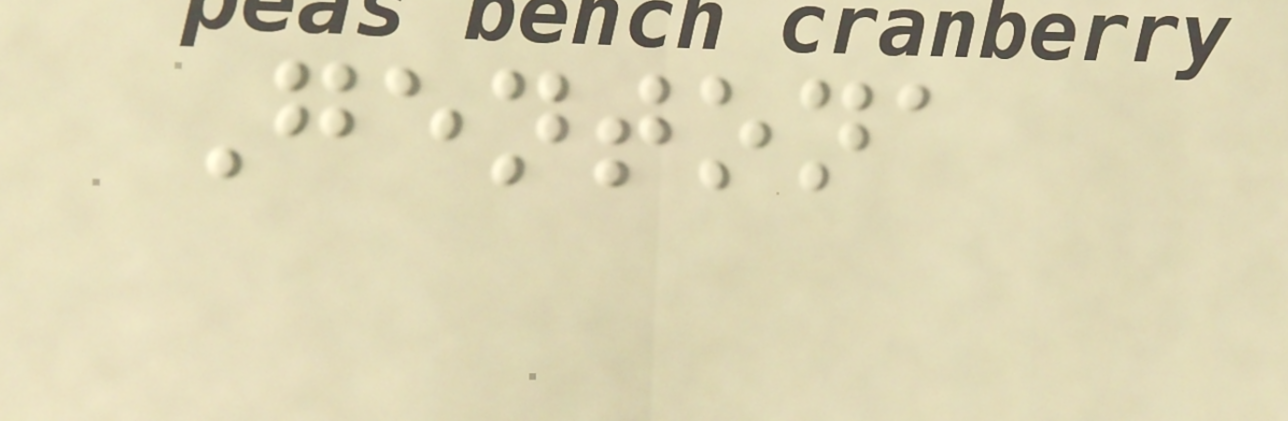Gentona
